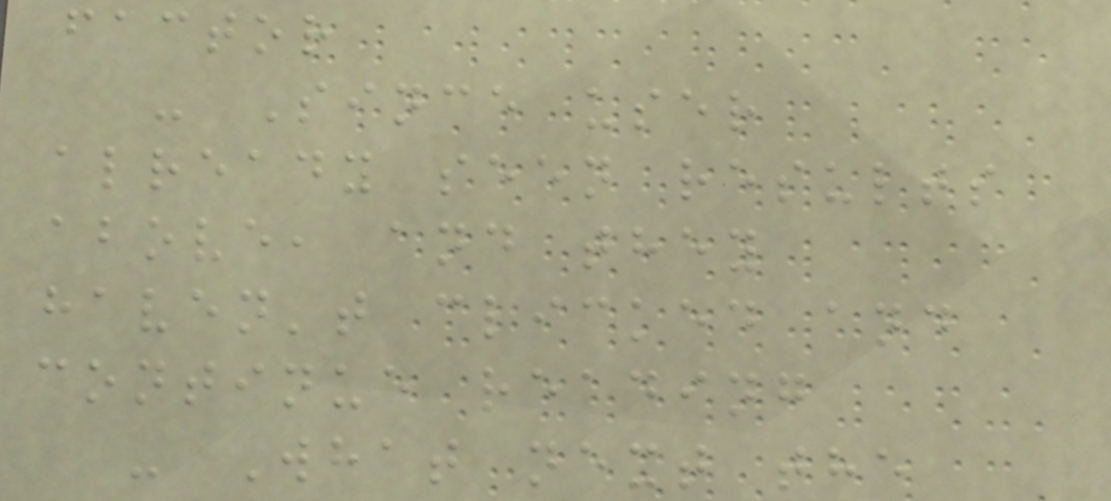factor
- Since user
already seen results
above, and they
haven't clicked and
continue reading
- What next the
